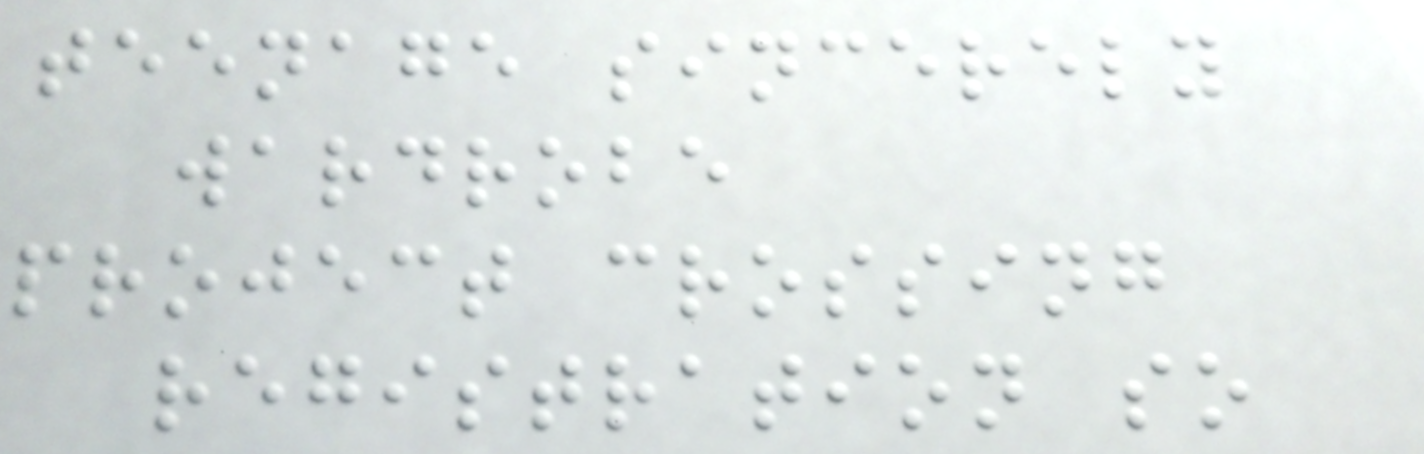teenage sincerely
wardrobe
project crossing
registration so
